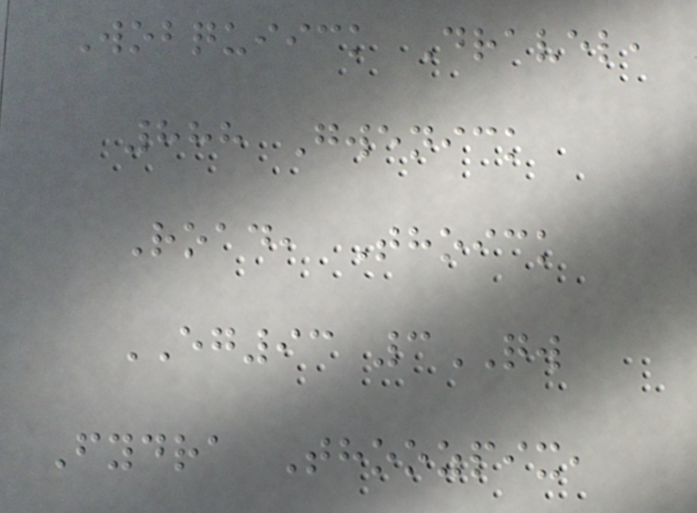Wobquiick Dravel,
888 Gwenick
Road, Thoick
EG93 3QW
Fydra Thoozpix,
